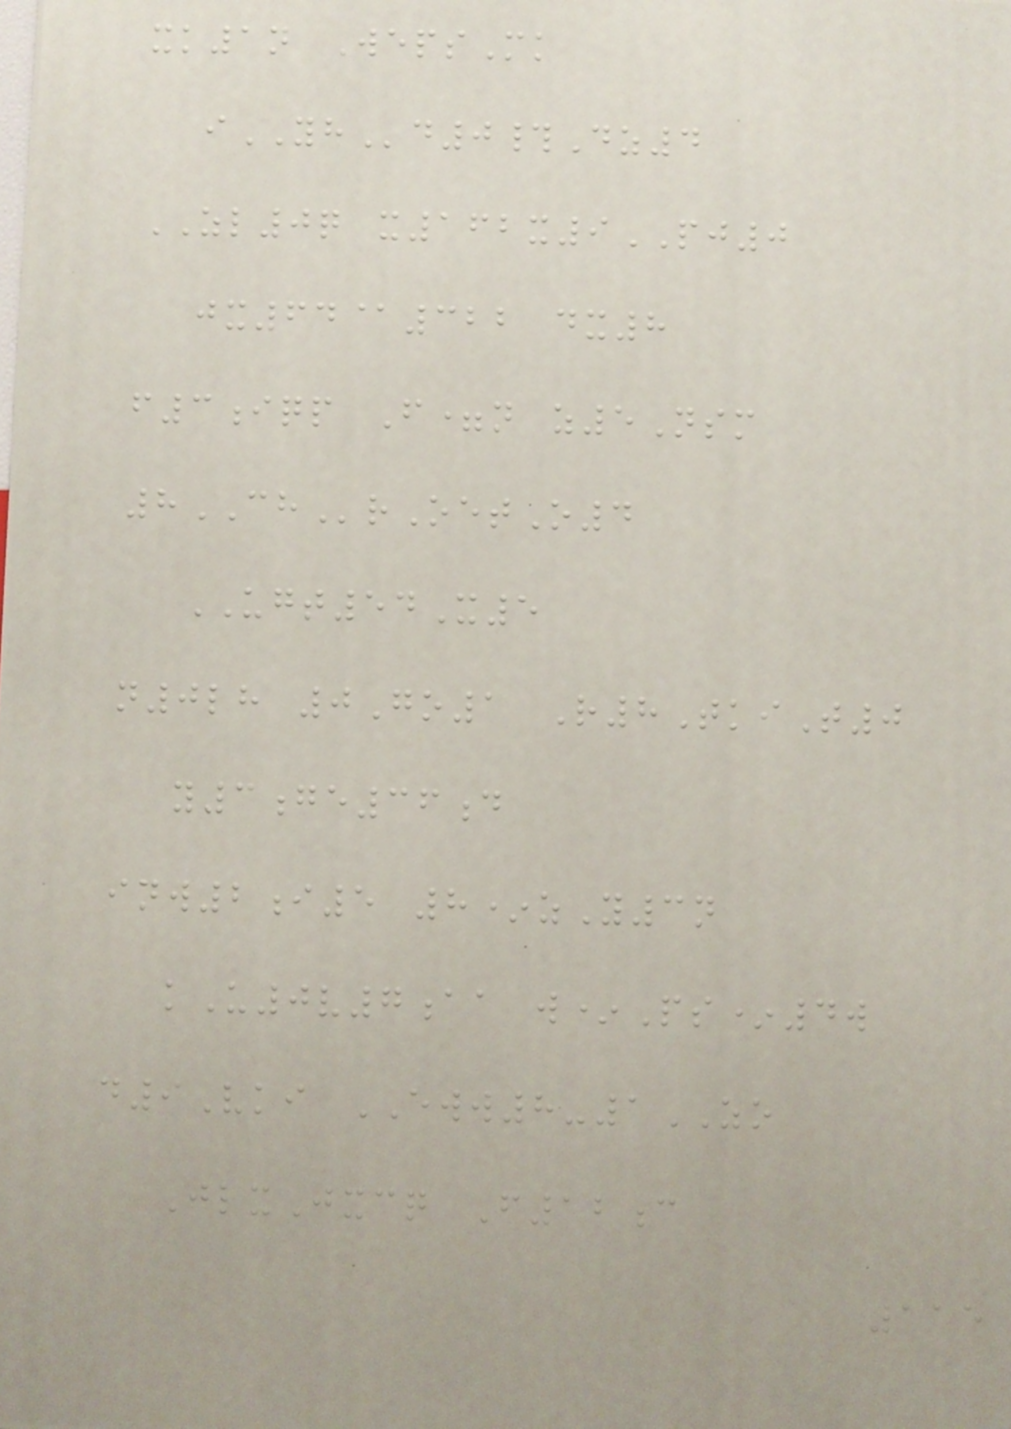xk1n WepsMk
iYHd0#Dz4
ZL0q x162x9PJ0
jx64@322 dx8
f3iqp F=n z5Nsm
8CHrOetO4
UGT54X5
n0lh 0Go1 R8TkiT0
y3ge36d
inw2i5 8*zY3n
kU0v7aa w*Ps*4w
d9Vki EWW8-1ZO
JlxJxcq F12c
115
